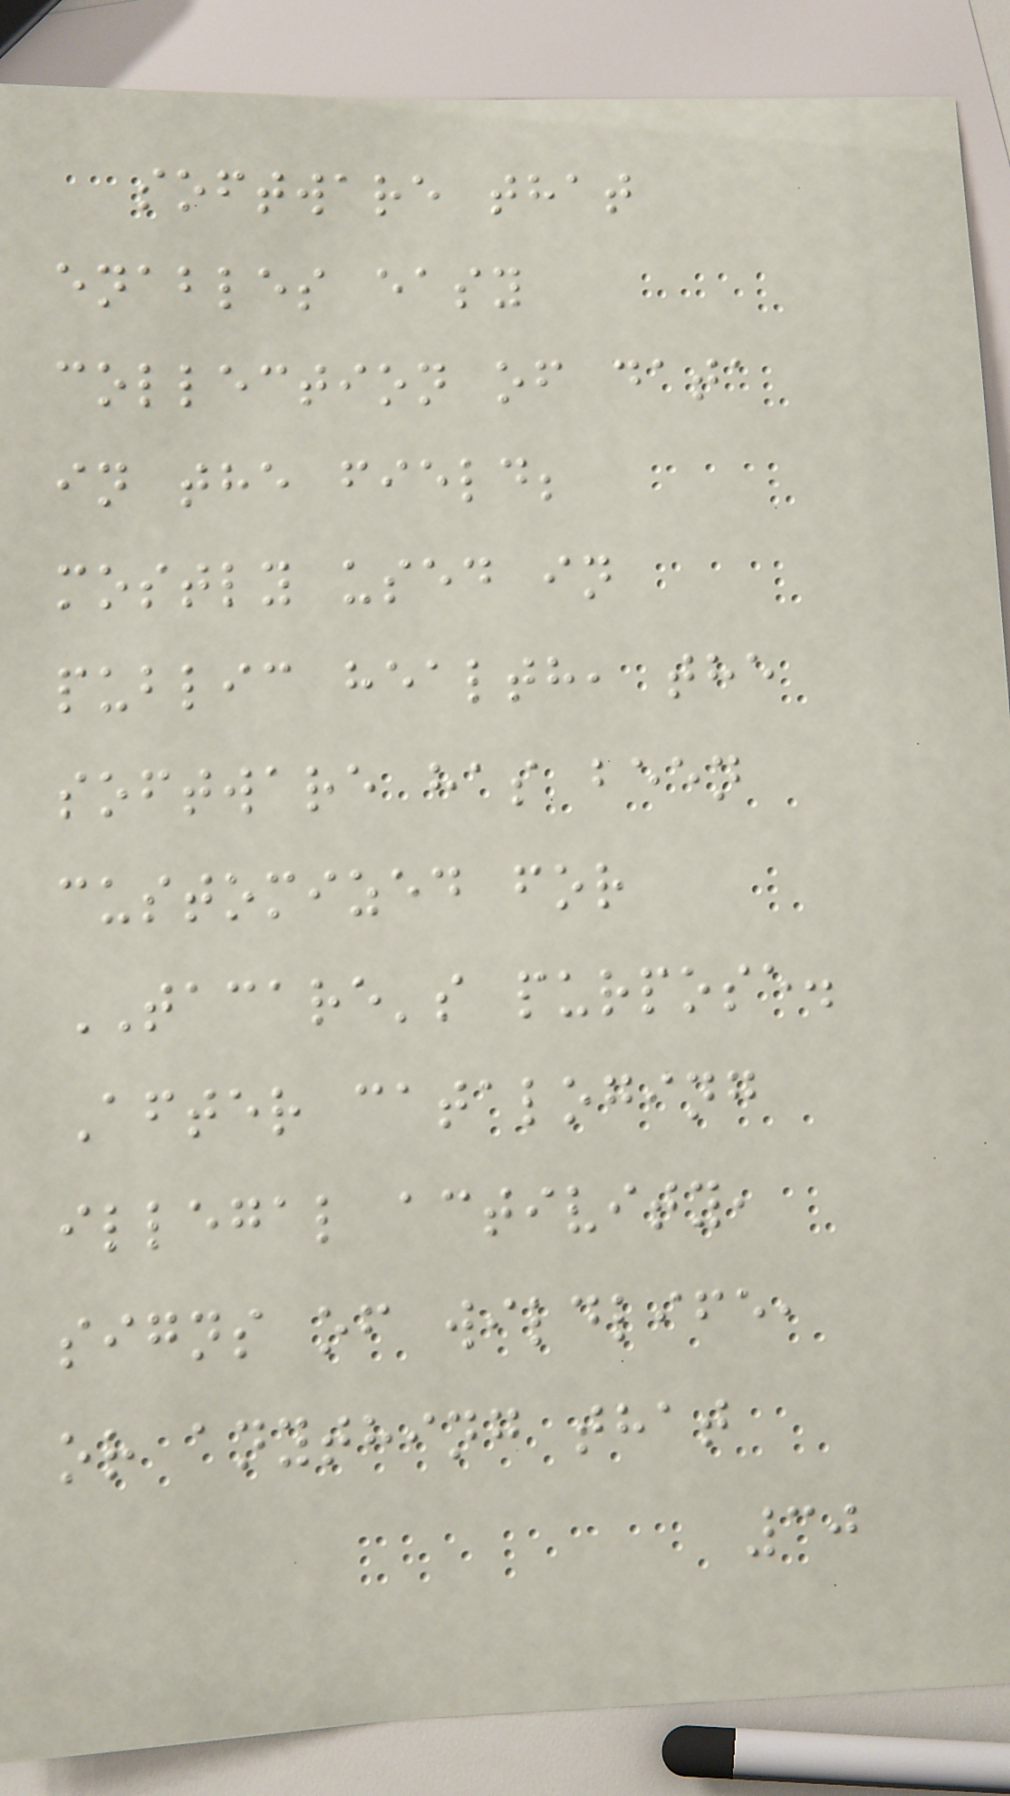software that
enables easy
collection of data
in the field;
mostly used in
public health, the
software has been
customized for
TACARE's purpose.
After cataloging
illegal activity,
signs of wildlife,
or anything that
30
